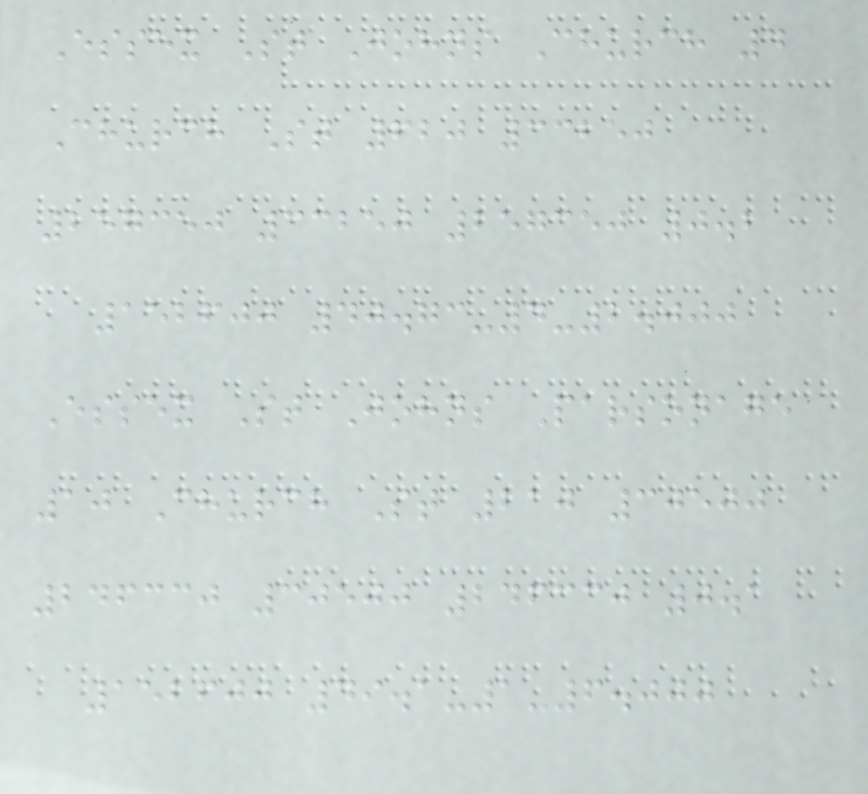Essex St Johns Church 4
Church St 620 33250
257350 33250 257350 0.2
152600 40.73-4-2.000
Essex St Johns Parsonage
10 Church St 210 30500
246330 30500 246330 0.1
152600 49.1-1-6.000
